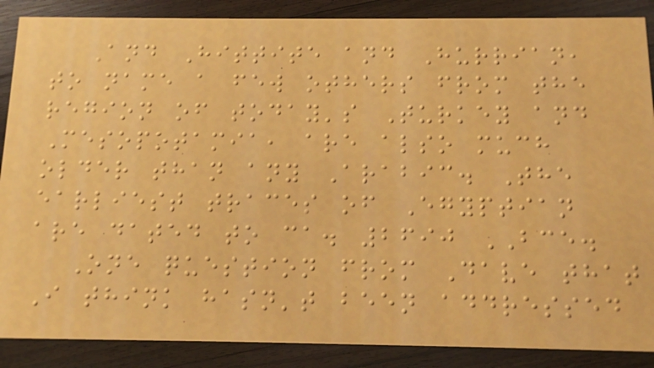And Hittite and Hurrian,
to name a few others from the
region of today's Turkey and
Mesopotamia, are also much
older than any Arabic. The
earliest traces of Egyptian
are dated to ca. 2690 BCE.
One question from Dave that
I think hasn't been addressed
